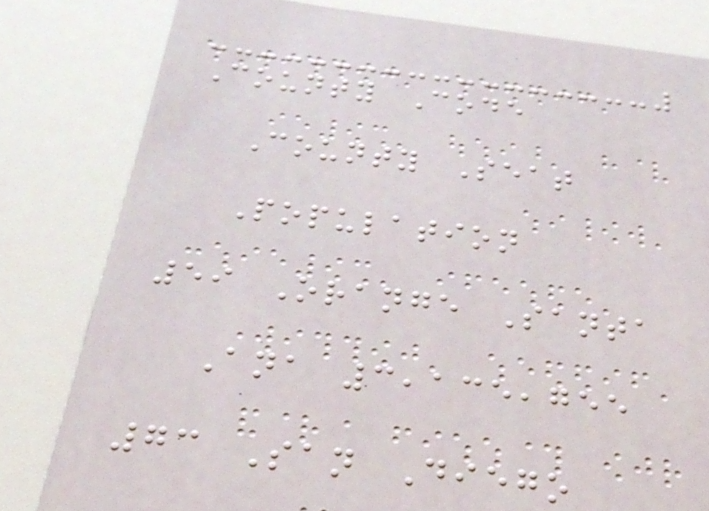County Code
County Seat
Population
59 Orange Santa
Ana 3,135,755
73 San Diego
